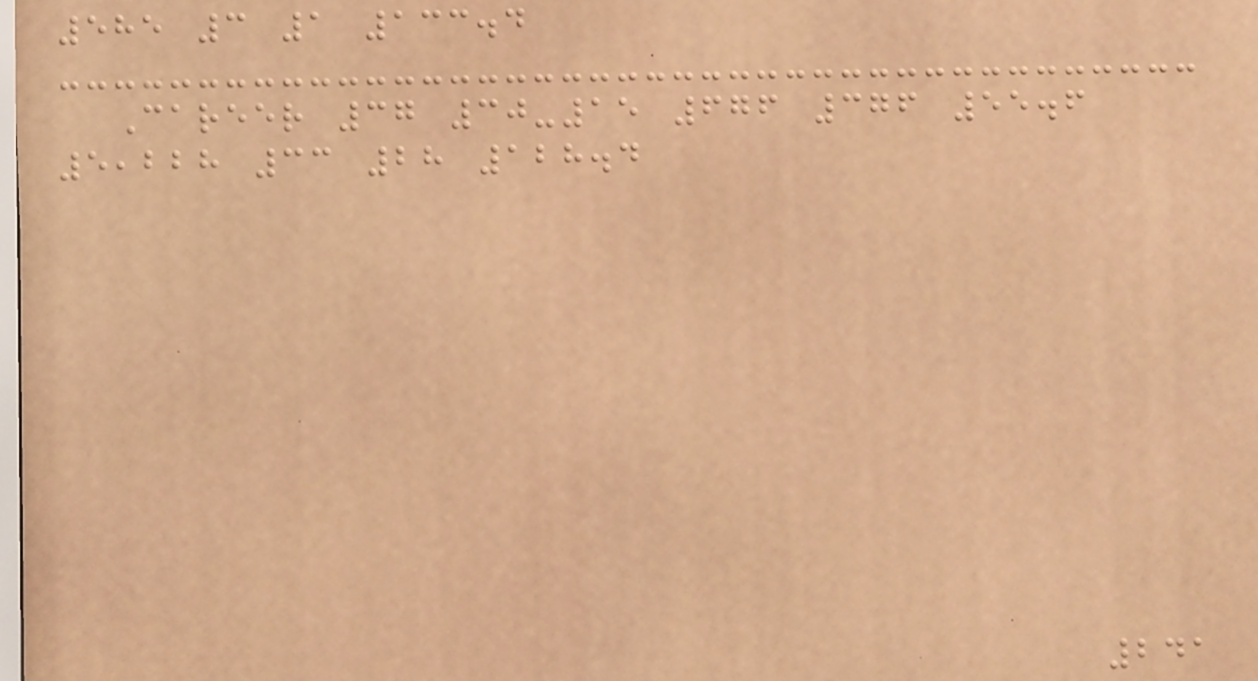585 3 1 133.4
Career 37 30-15 676 376 55.6
5,228 33 28 128.4
241
